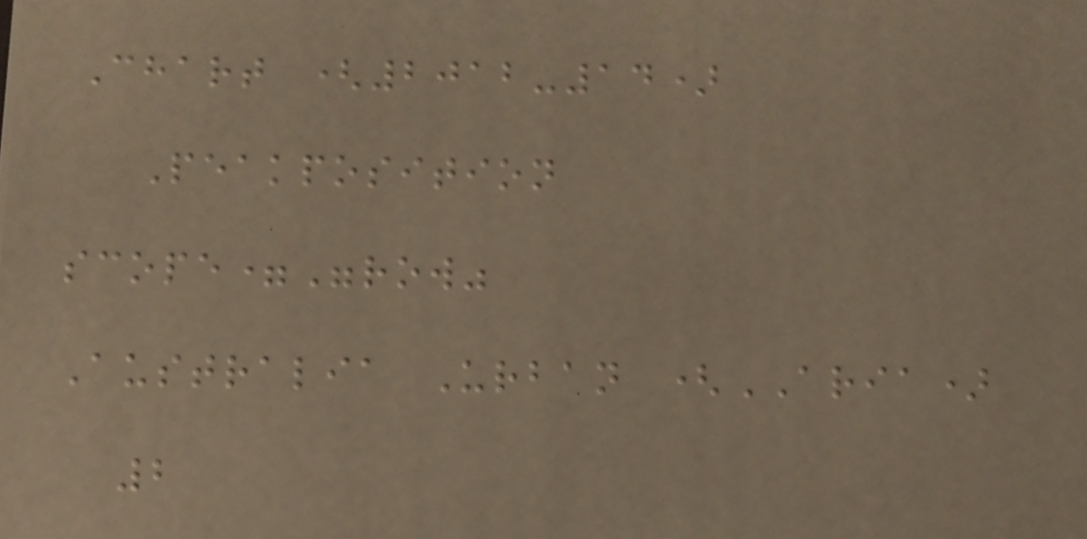Chart (2012-14)
Peakposition
scope="row"
Australia Urban (ARIA)
2
